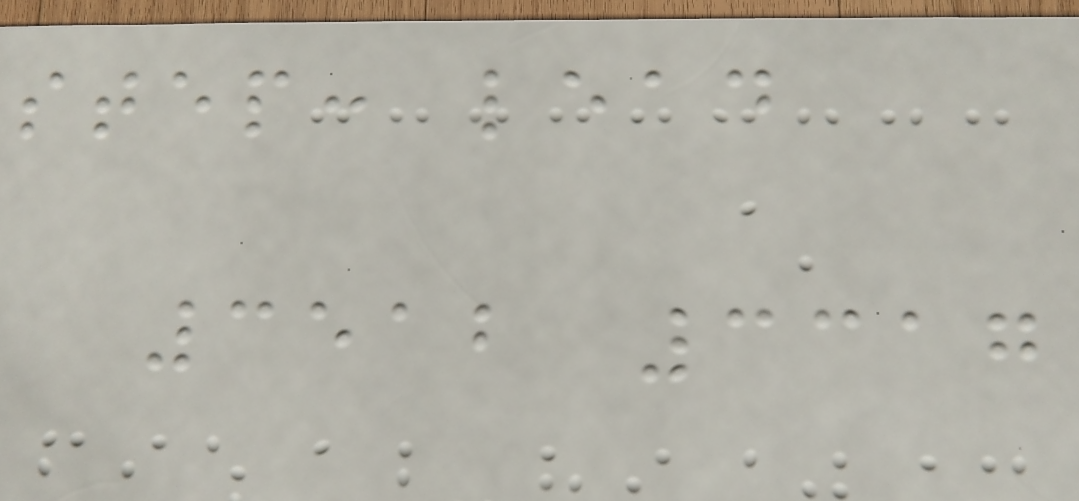step: lead
3512 3317
